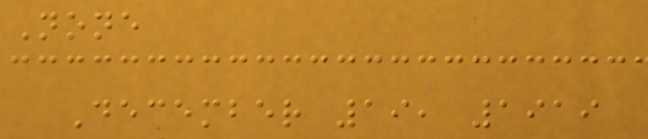None
December 19, 1919
